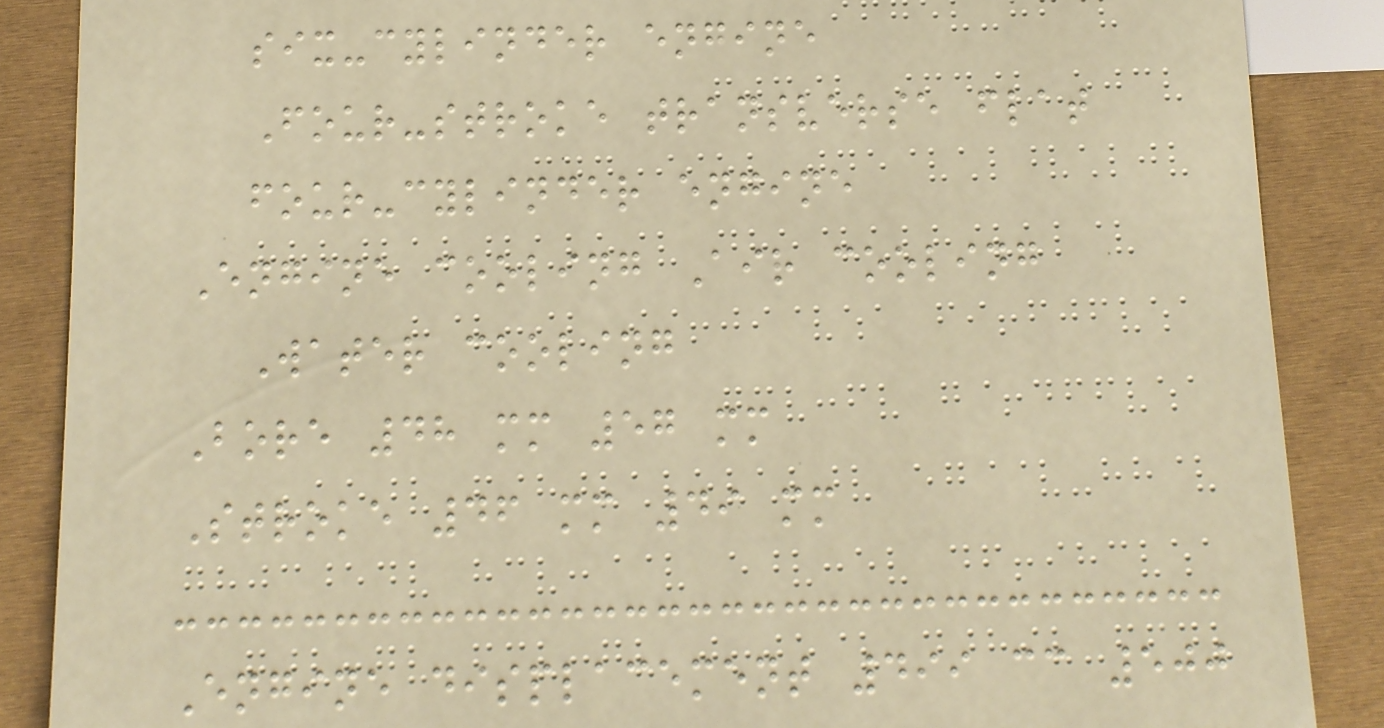six-cylinder engine
Four-stroke transverse flat
four-cylinder engine
Engine cooling Air cooling
Water cooling
Bore 48 mm 57 mm
Stroke 46 mm 49 mm
Engine displacement 499 cc 500
